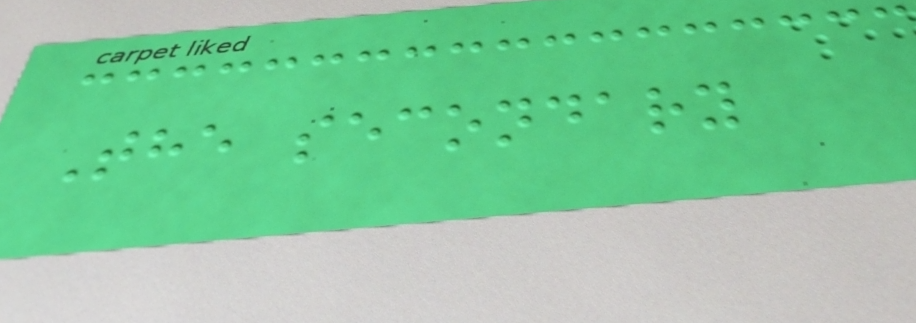The secondary
